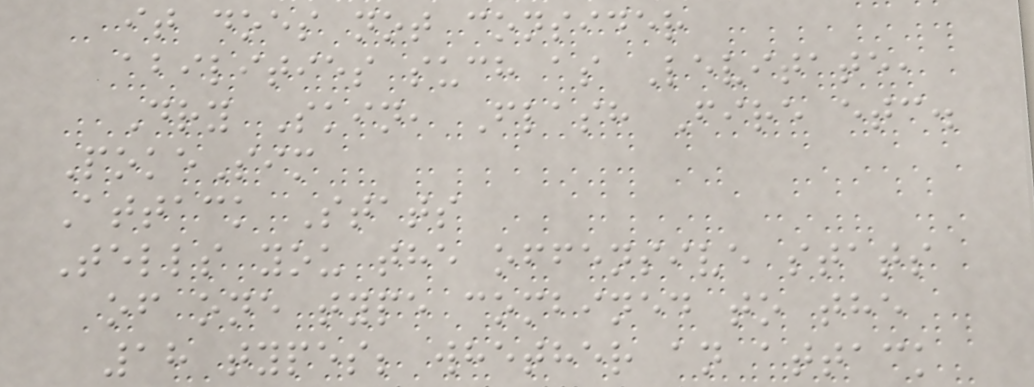it does not consider
abilities such as Levitate,
Dry Skin, Flash Fire etc.
PokeSim
Attack Stats
Tells you the offensive stats
of one type combined to the
18 types; whether an attack
